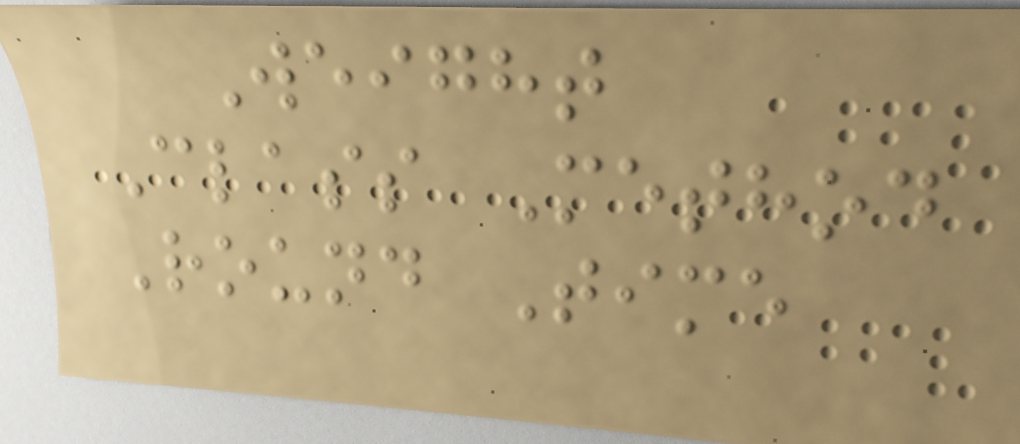Weight
Class Method
Round Time
